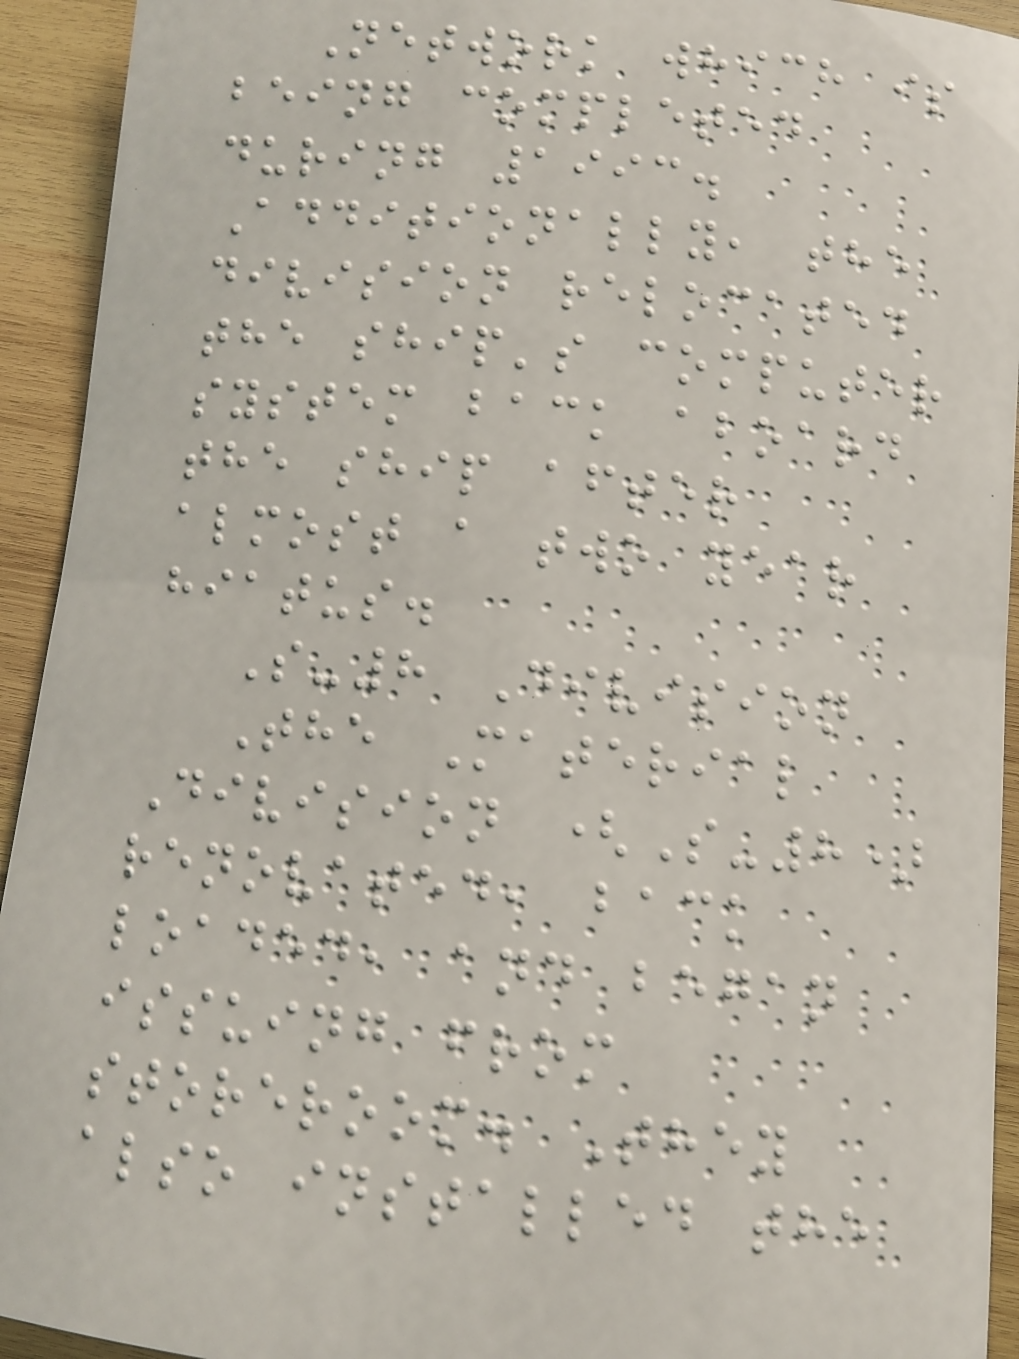Network which is
being completed
during 1993.
Additionally, the
division relocated
the ship's computer
system back aboard
the ship after
almost a two year
hiatus.
S-8 Division
The Material
Division (S-8)
renovated, back
loaded, and began
issuing from
storeroom. They
also installed the
